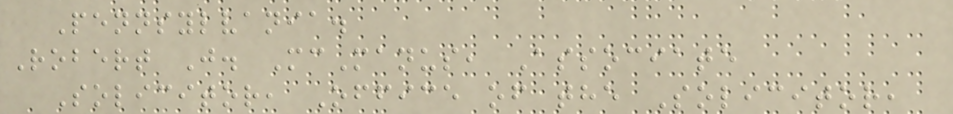Pennsylvania.
Robert J. McManus, Associate
Solicitor, Office of the Solicitor,
